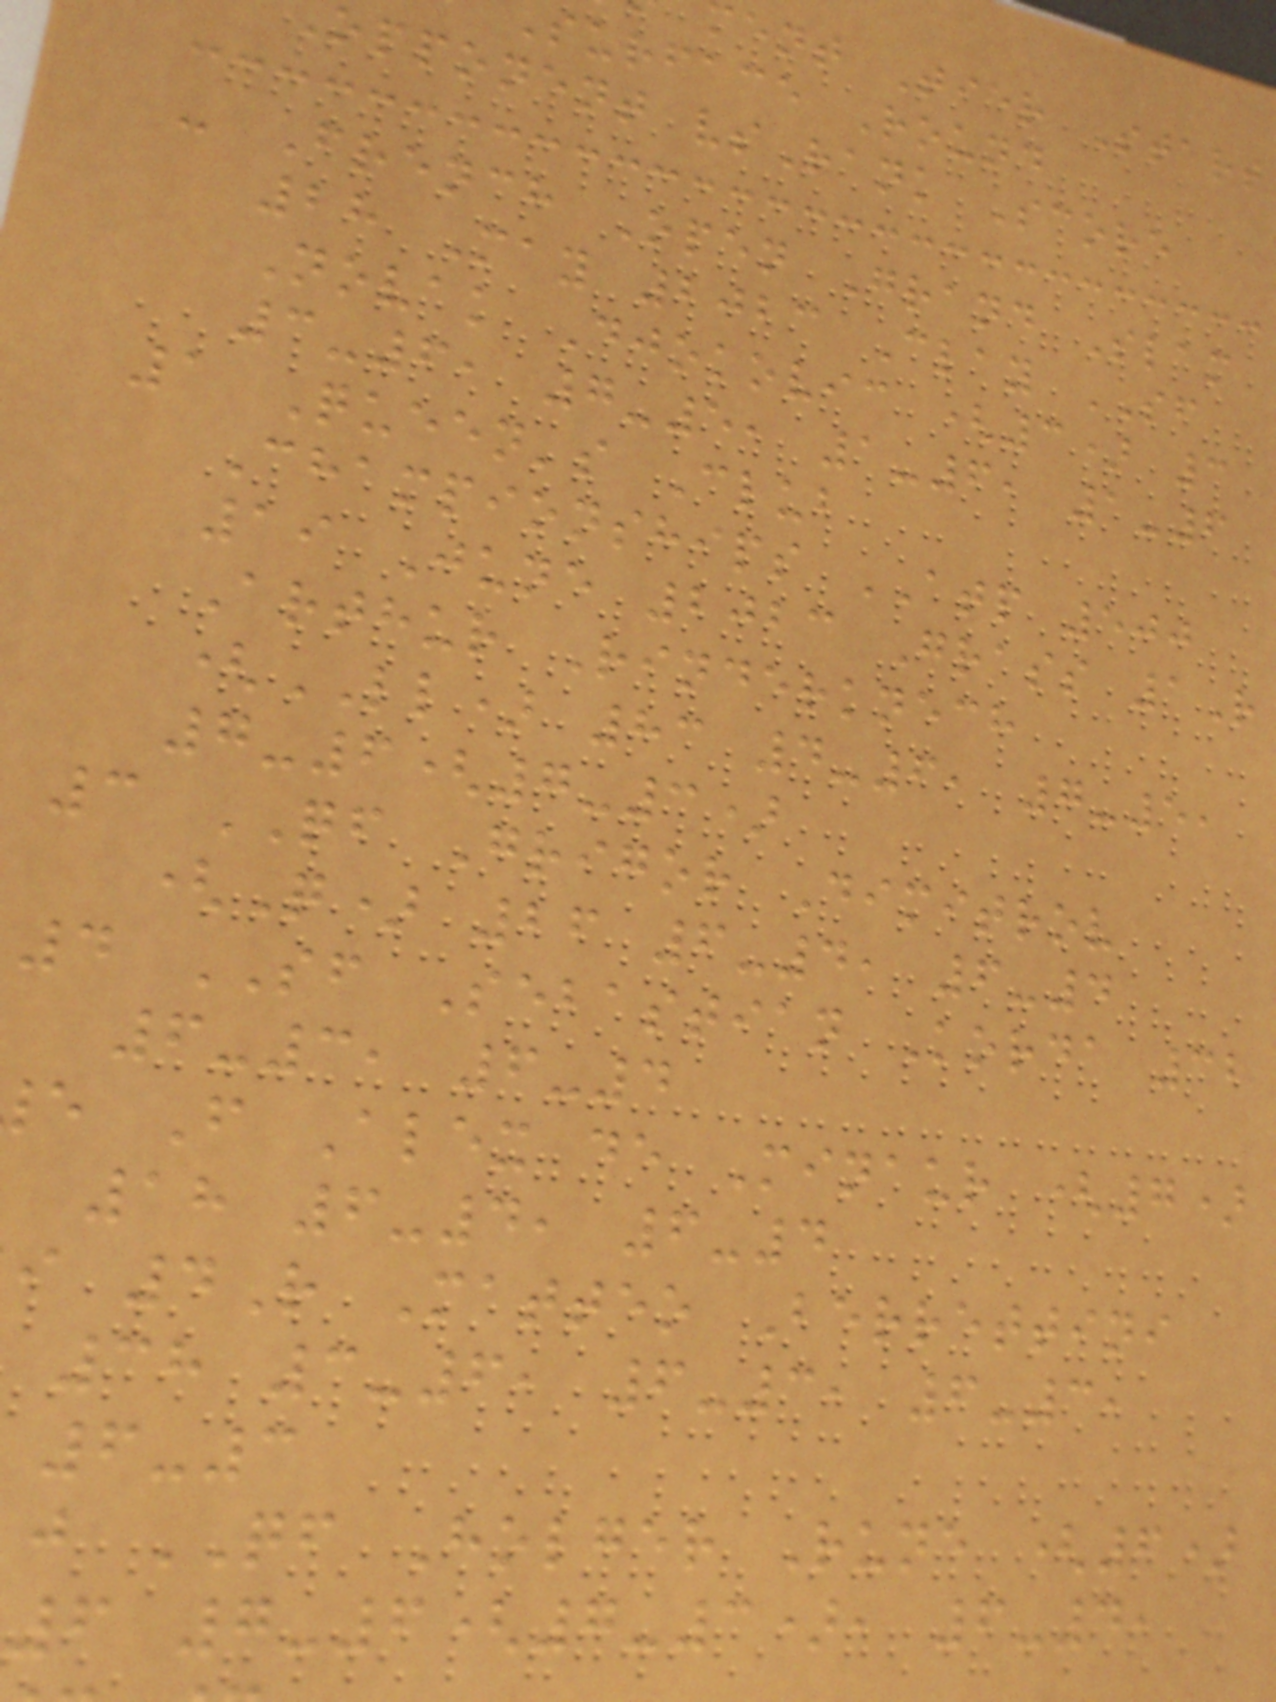ent Tier Start
surface Round
opponent vsRank Score
- French Open Grand Slam
28 May 2023 Clay SF
Novak Djokovic (3) 3
3-6, 7-5, 1-6, 1-6
1 Queen's Club
Championships ATP 500
19 June 2023 Grass 1R
Arthur Rinderknech
(LL) 83 4-6, 7-5,
7-6(7-3)
3 QF Grigor Dimitrov
(Q) 26 6-4, 6-4
4 SF Sebastian Korda 32
6-3, 6-4
e F Alex de Minaur (7)
18 6-4, 6-4
i 4R Matteo Berrettini
38 3-6, 6-3, 6-3,
6-3
j QF Holger Rune (6)
6 7-6(7-3), 6-4,
